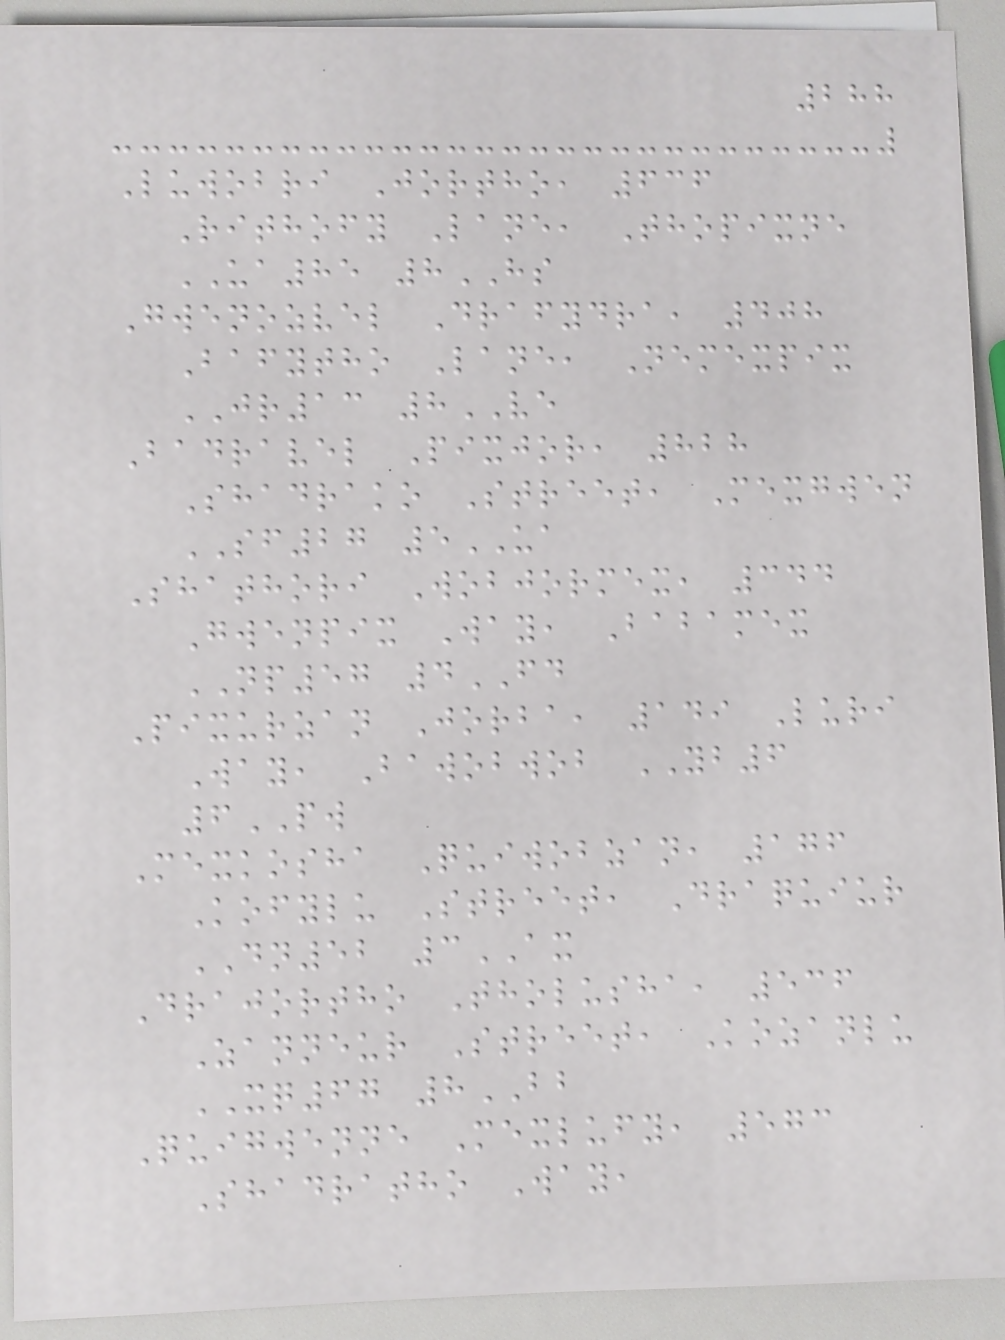288
Luwobri Jortho, 636
Rithofy Lane, Thopixne
UA85 8HS
Gwenozvel Drafydra, 408
Bafytho Lane, Nemexpix
JR13 8VE
Badravel Pixjor, 828
Shadrako Street, Mexgwen
SF27 5UA
Shathori Wobjormex, 344
Gwenpix Way, Babamex
NP57 4FD
Pixurzan Jorba, 149 Luri
Way, Bawobwob YB6
6PW
Mexkosha Quiwobzan, 176
Kofylu Street, Draquiur
DN52 3AX
Drajortho Tholusha, 536
Zanneur Street, Kozanlu
XQ67 8BB
Quigwenne Mexlufy, 573
Shadratho Way,
